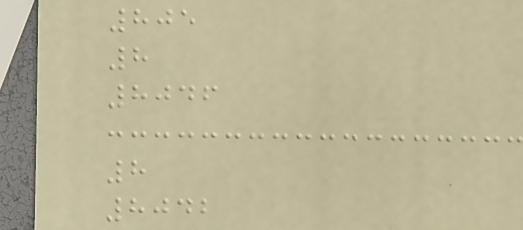805
8
8046
8
8042
